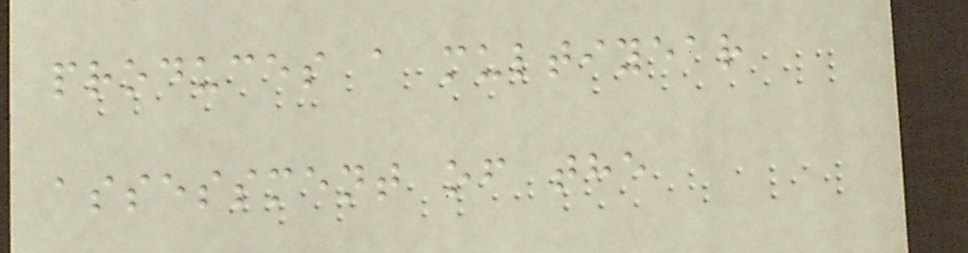produces a multiyear
assessment of the
